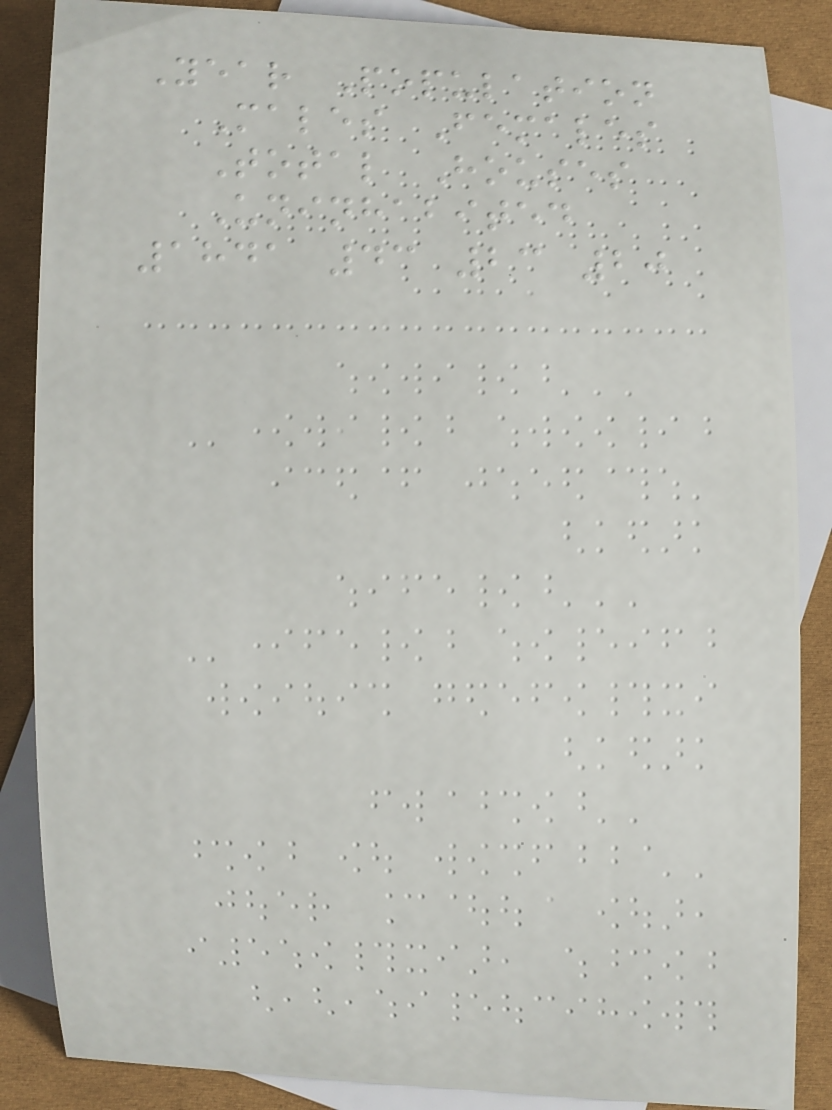Year Population
Males Females
Total Houses
Uninhabited
1841 43 23 20
